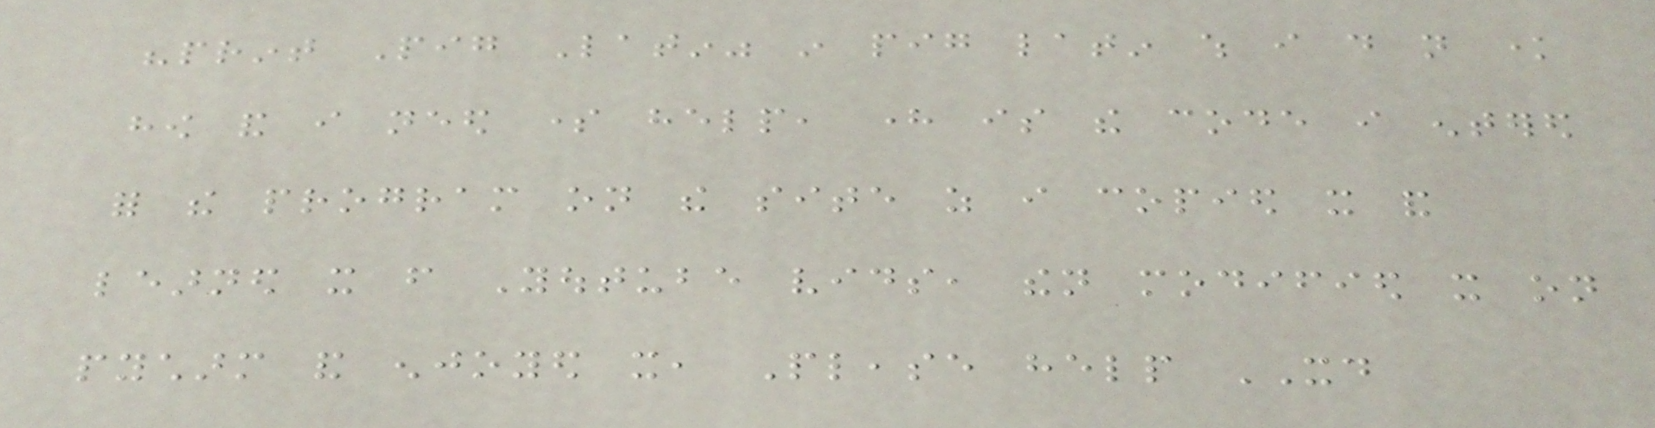"print Pig Latin" in pig latin which i do not know
how and i need some help, here is the code i entered
for the program on the site as i copied it and
learned it from Youtube vids, then modified it on
pycharm and enjoyed it, Please help XD
